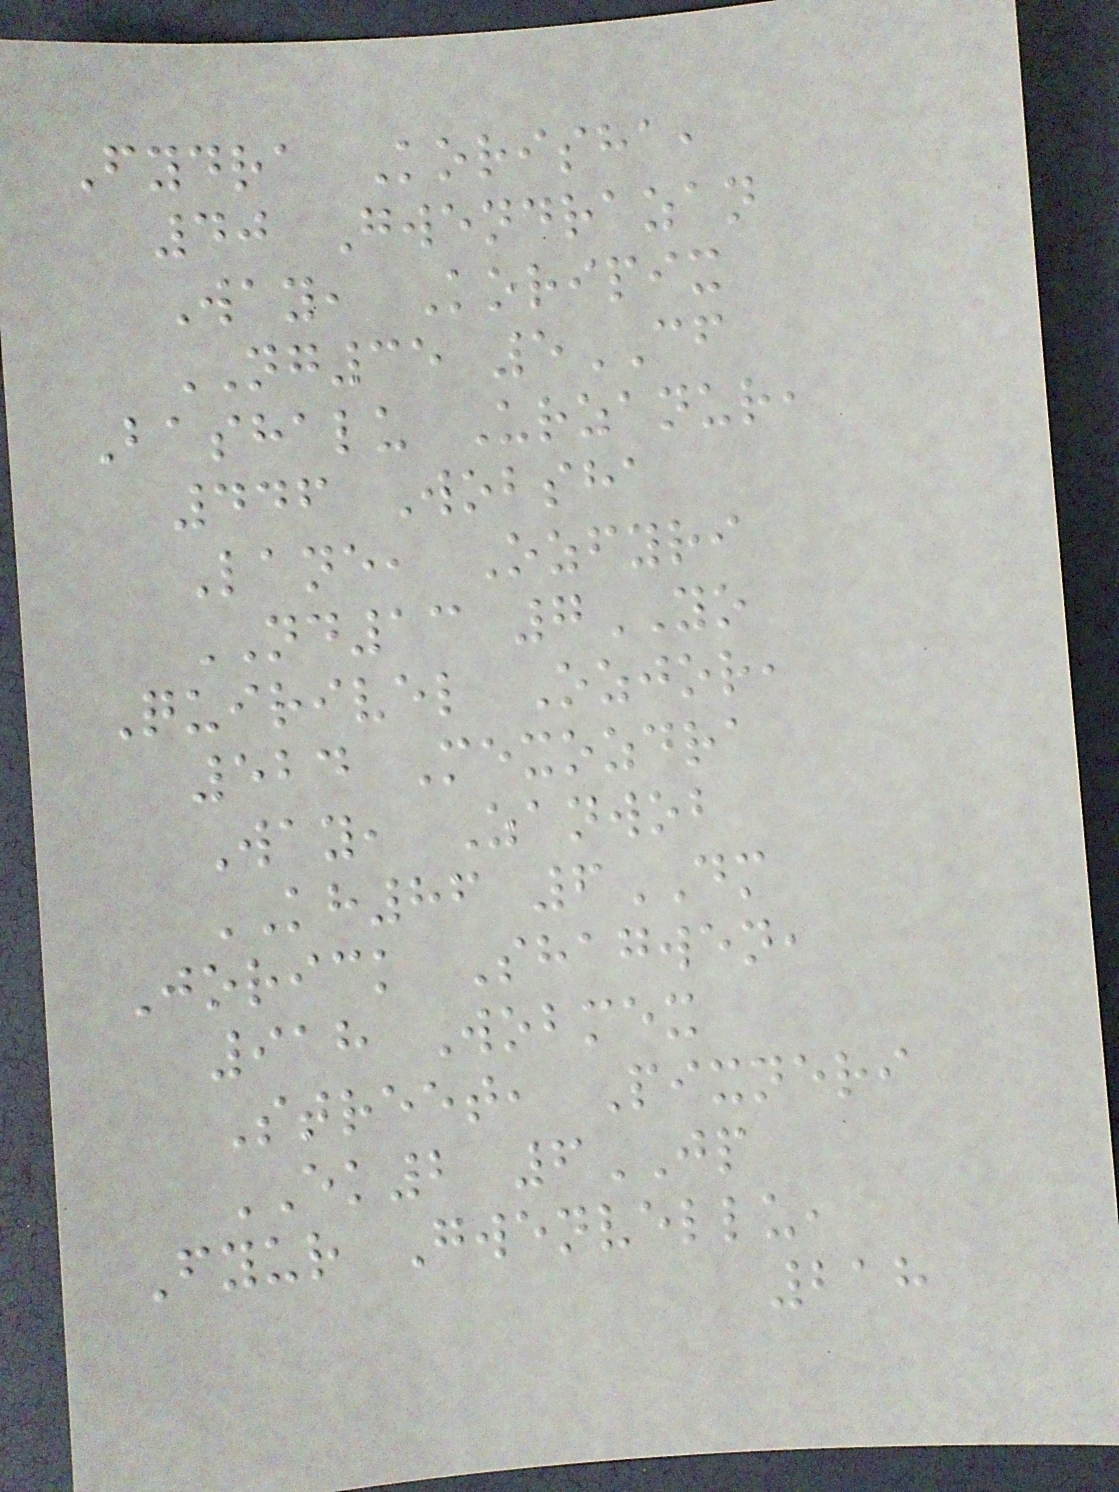Fydra Korisha,
40 Gwendrazan
Way, Koripix
NG35 5CF
Bashalu Urzanur,
446 Wobsha
Lane, Ozfyri
ND13 7YO
Quirivel Ozjor,
524 Mexozdra
Way, Zanwob
KH86 6DM
Jorick Shagwen,
918 Wobmex
Street, Pixneri
EK2 6JP
Fyur Gwenvellu,
218
